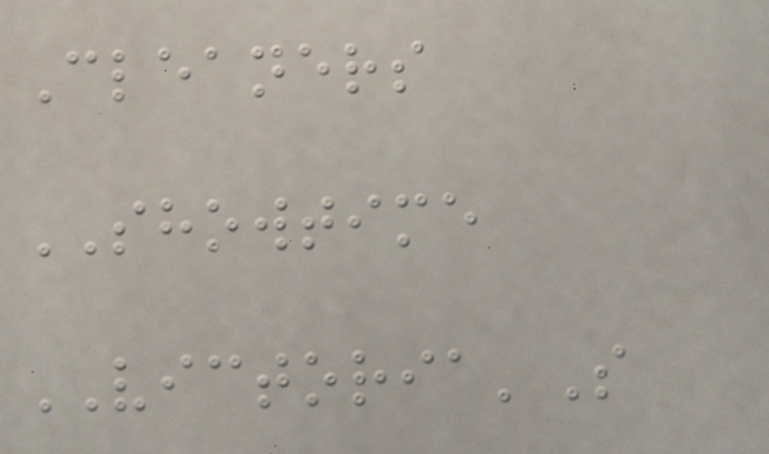Cleaners
SHOWTIME
VICTORIA'S
